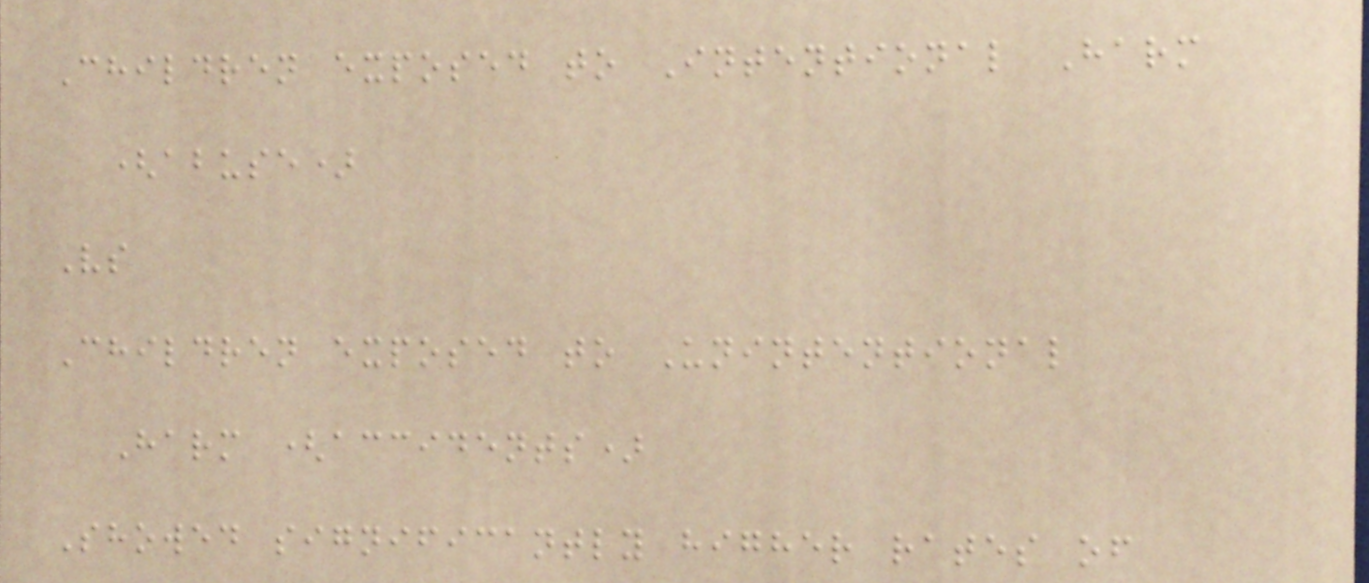Children exposed to Intentional Harm
(abuse)
Vs
Children exposed to Unintentional
Harm (accidents)
Showed significantly higher rates of
